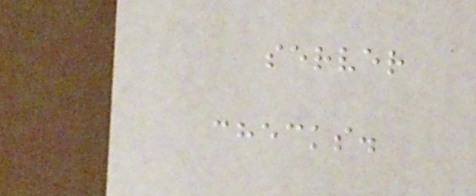server
checks.
